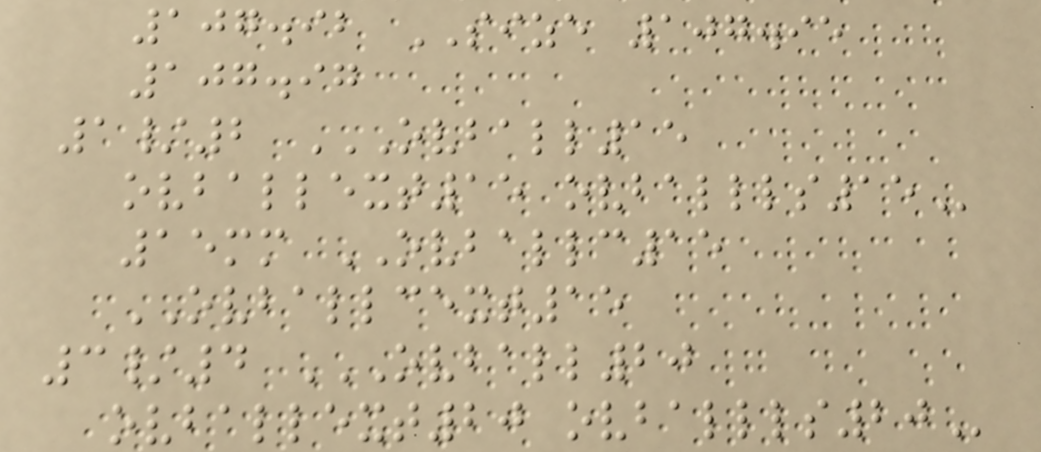107.92 SIZE 107.95
107.97
1/2 OVBALL15
OVBALLEXT15 OVBALLLS15
15mm OVBALLC15
OVBALLCEXT15
3/4 OVBALL20
OVBALLEXT20 OVBALLLS20
